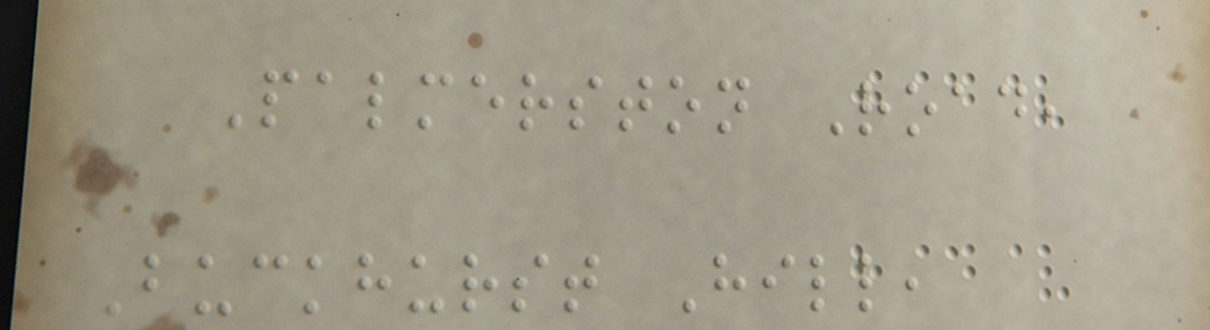Palmerston Road,
Buckhurst Hill,
